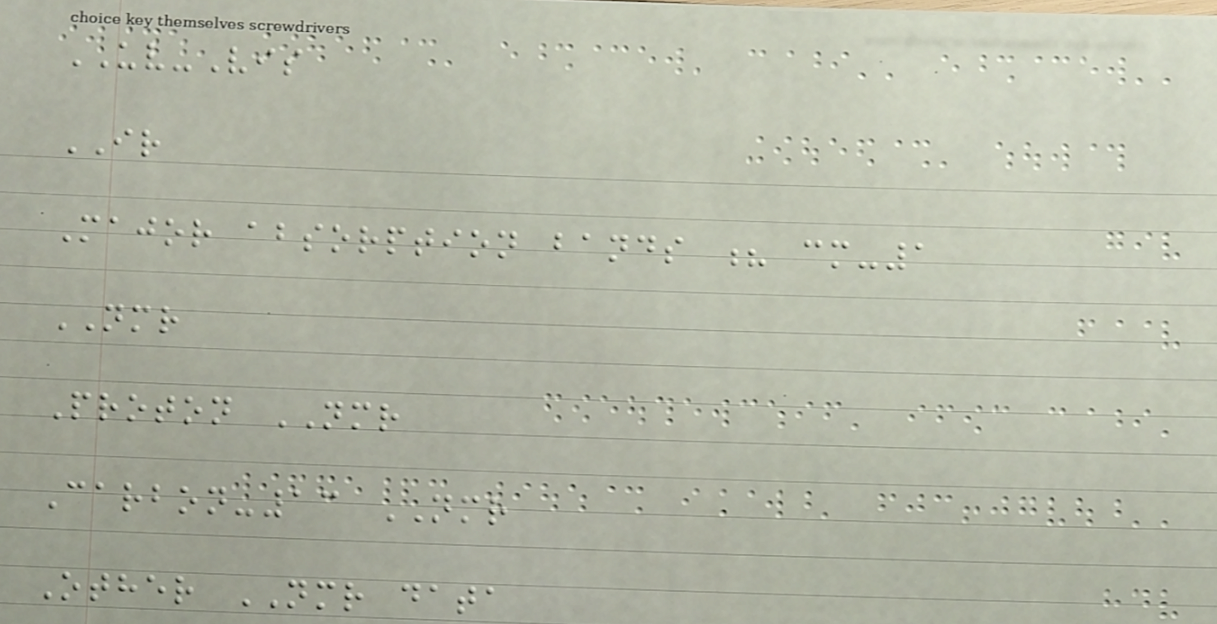UV-Vis
IR
Major absorption bands ? cm-1
NMR
Proton NMR
Carbon-13 NMR
Other NMR data
